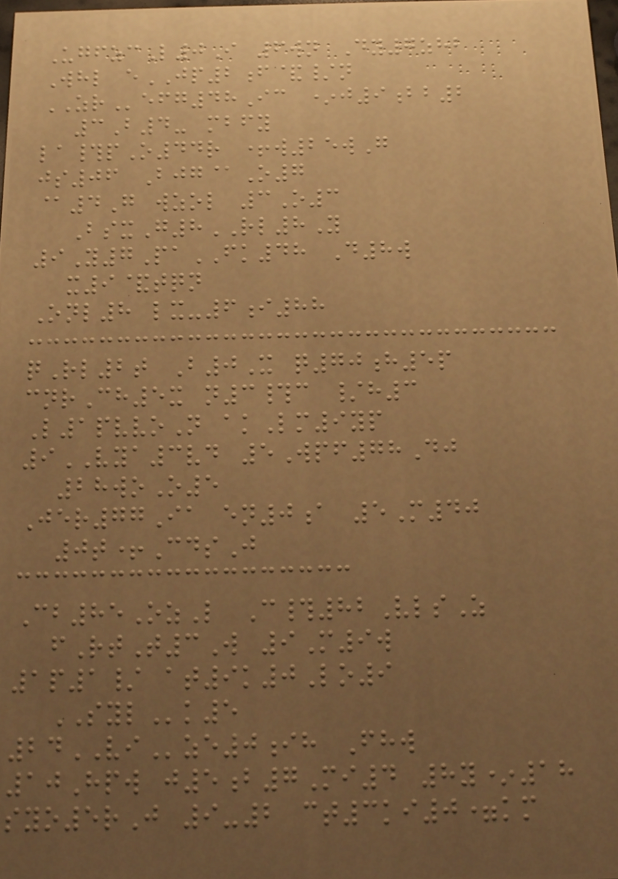UgfzcL0I 6wn Dy7zhb
Whl eJP2f&/n
ZRefg48Ic *j9bb2
3B4- mbfy
la#pO44r +w25wG
js06 Bjg@O7
@4G wzol 3O3
BsxG8RL8Y
9Y7PaFK48 D8w
x9&tqn
Onl8 lx-6i88
qRl2t B0X q70h5p
cnrCh5x n3#c /h3
L1pvvoN akLm9yp
9VYA3vd 5Wpf78Dj
28woO5
Jer77Ia en0a 5M40
0t+CdsJ
Cb85OzL C#82VlsZ
fRtT3W 9M9w
1p1/ at9k0Lo9
SYLk5
24VIze0ih Fhw
10Hpw j5b7Mi4 8y*18
syo5rJ 9-2 ct3ki0=km
